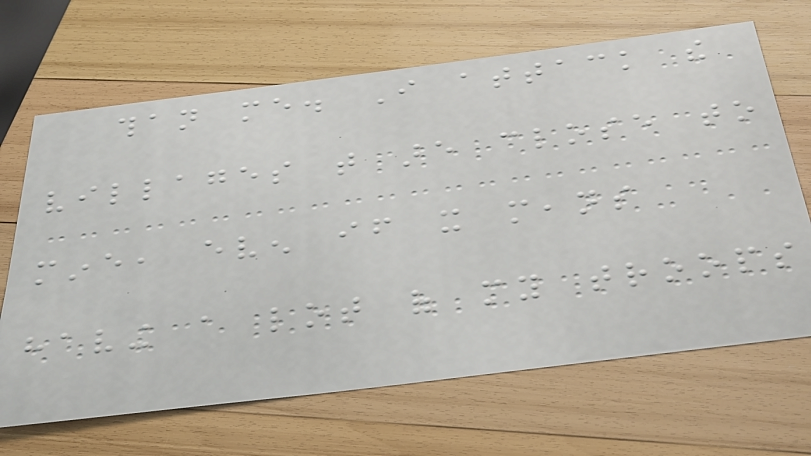than me. I attack the
villages that are close to
mine, even if it means
having a lot of my troops
